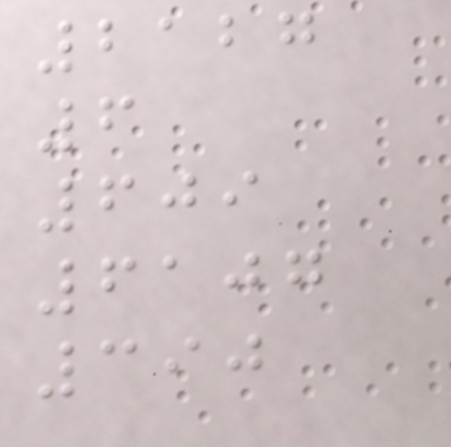2127
6
609
6107
390
